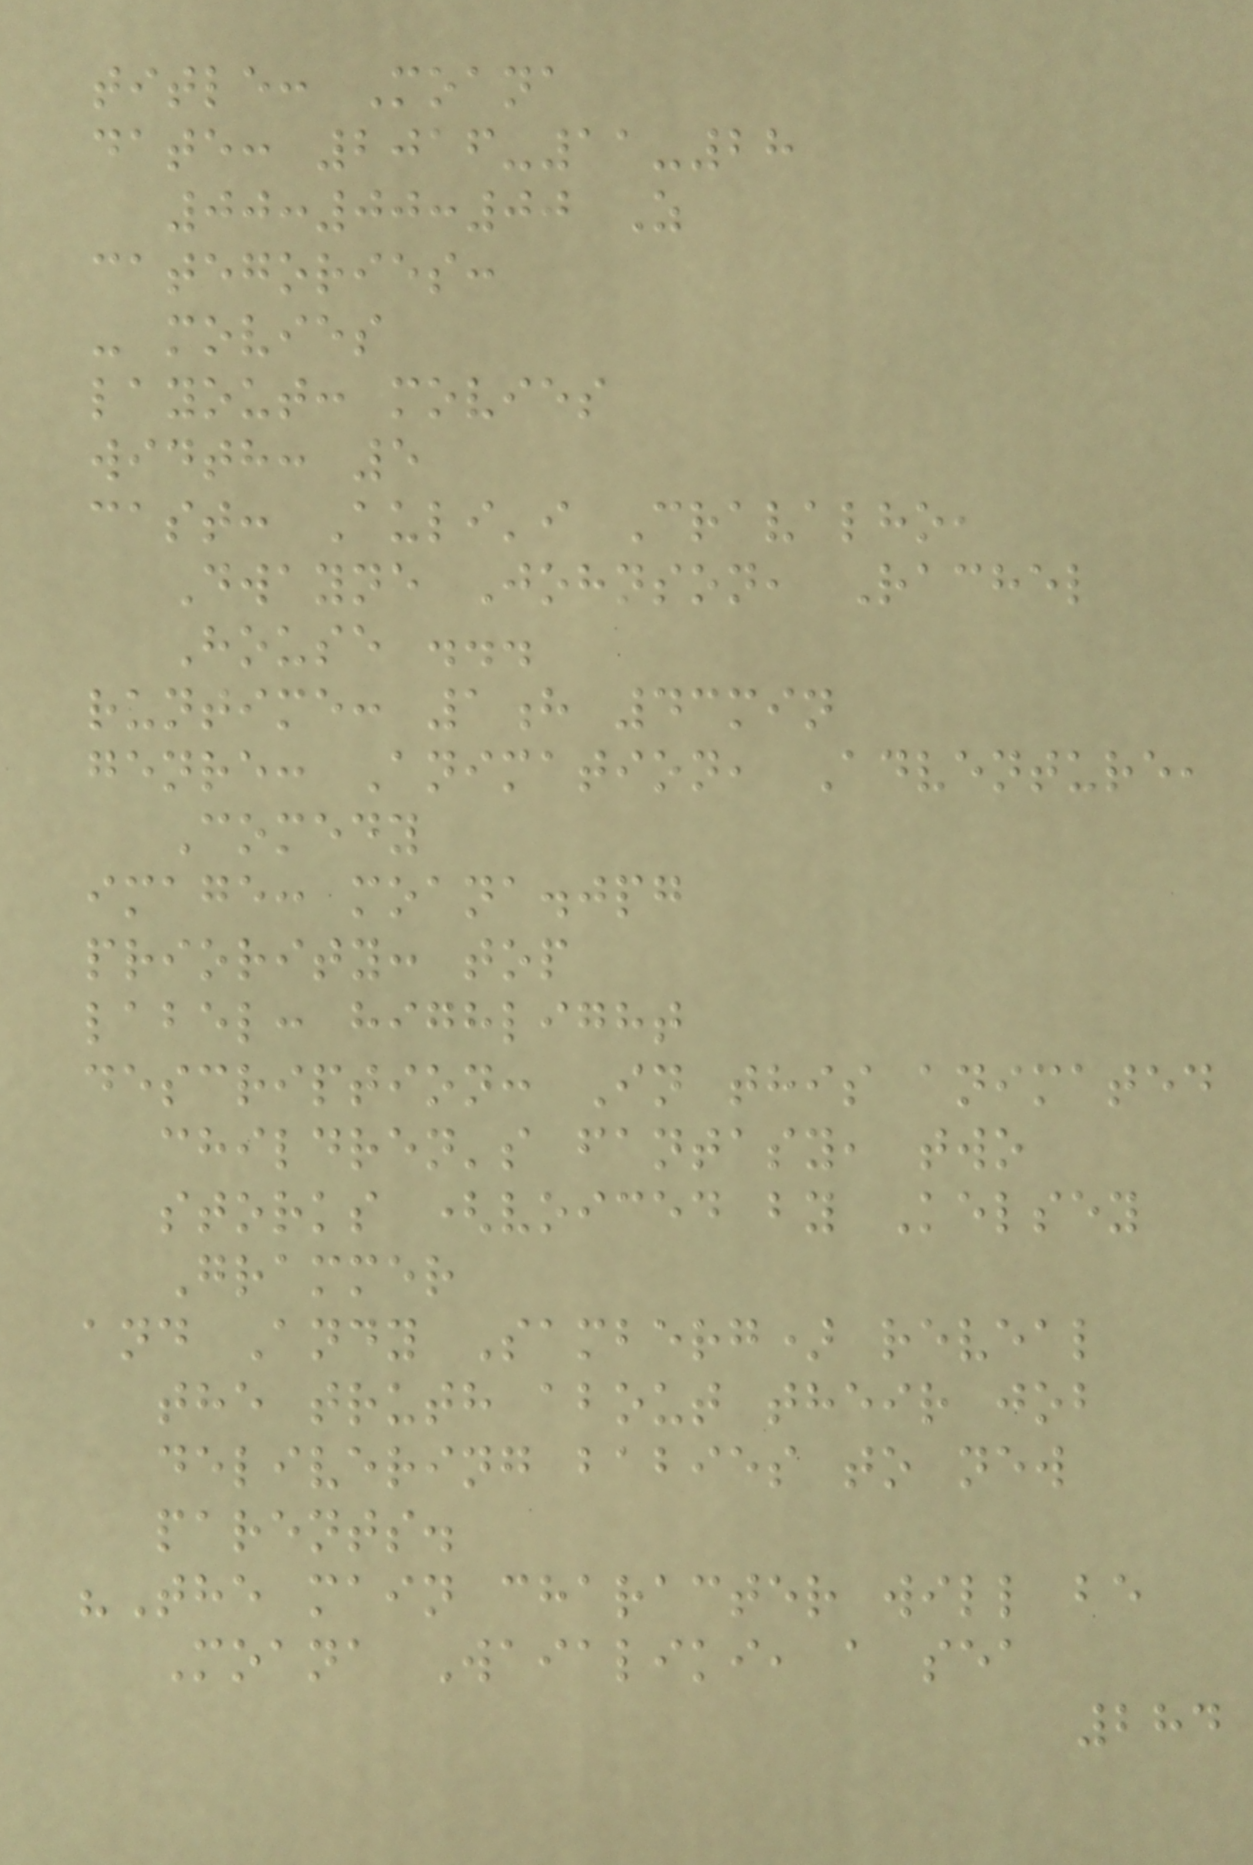title: Moana
date: 2016-11-28
00:00:00 Z
categories:
- movies
layout: movies
width: 5
cast: Auli'i Cravalho,
Dwayne Johnson, Rachel
House ...
runtime: 1h 43min
genre: Animation, Adventure,
Comedy
image: moana.jpg
priority: top
label: highlight
description: In this animated
children's fantasy, two
storks (voiced by Kelsey
Grammer
and Andy Samberg) reveal
the truth about their job
delivering babies to new
parents.
"The main character will be
Moana Waialiki, a sea
284
